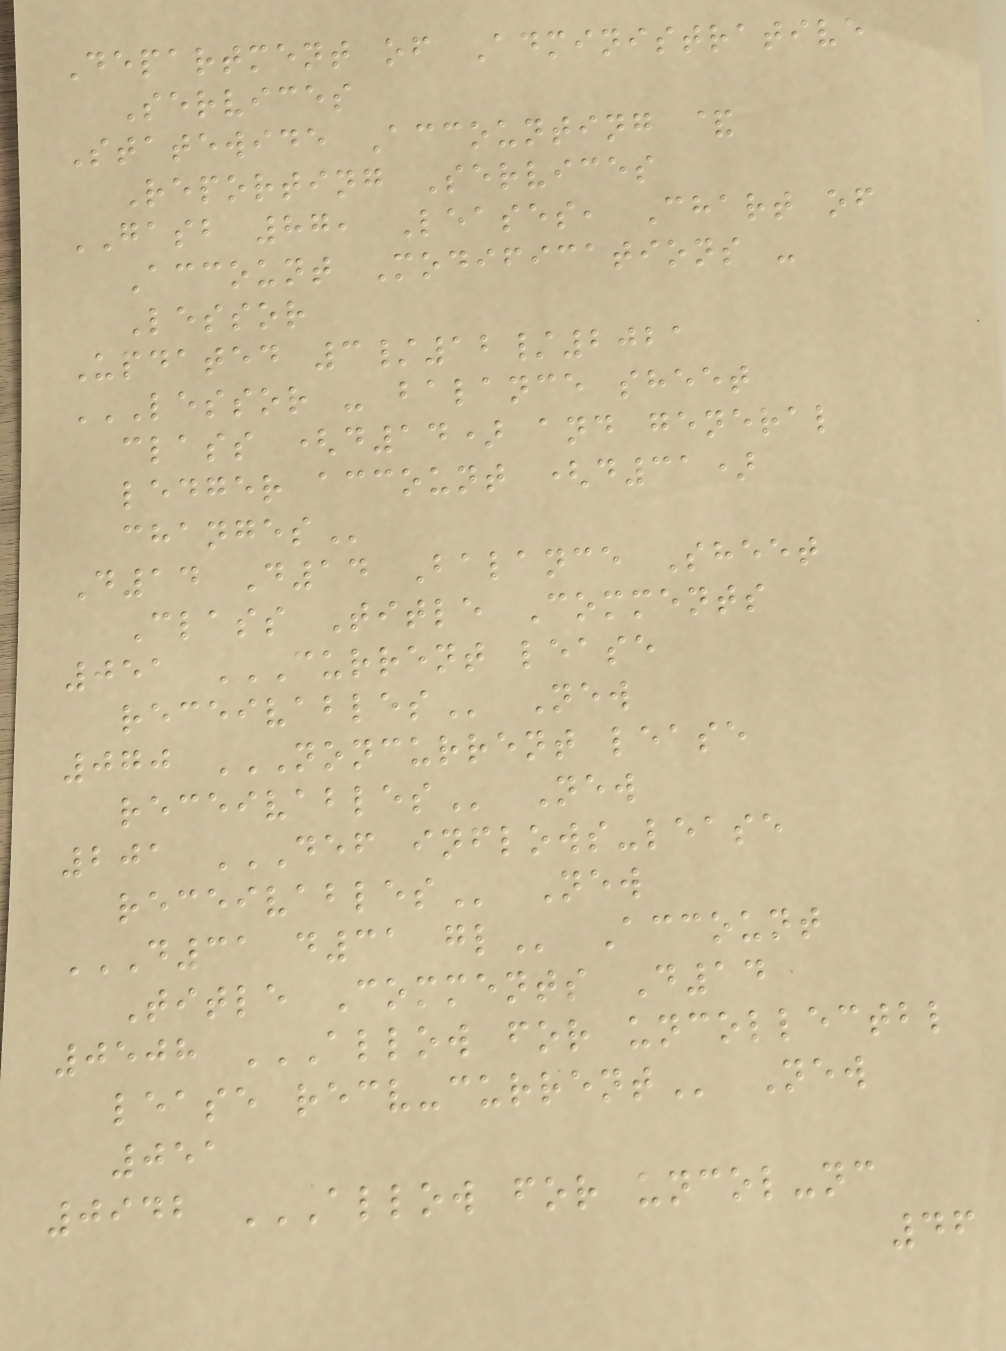Department of Administrative
Services
Statewide Accounting &
Reporting Services
GASB 87, Leases, Chart of
Account Modifications -
Lessor
Updated 3/12/2021
LESSOR - BALANCE SHEET
CLASS (D14) AND GENERAL
LEDGER ACCOUNT (D31)
CHANGES
D14 D14 Balance Sheet
Class Title Comments
051 CURRENT LEASE
RECEIVABLES New
070 NONCURRENT LEASE
RECEIVABLES New
201 DEF INFLOWS-LEASE
RECEIVABLES New
D31 D31 GL Account
Title Comments D14
0508 ALLOW FOR UNCOLLECTBL
LEASE RECV-CURRENT New
051
0942 ALLOW FOR UNCOL-NC
46
